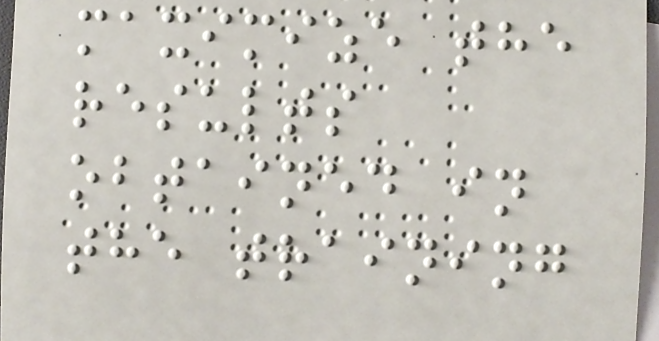maximize the
results
obtained in
the training
